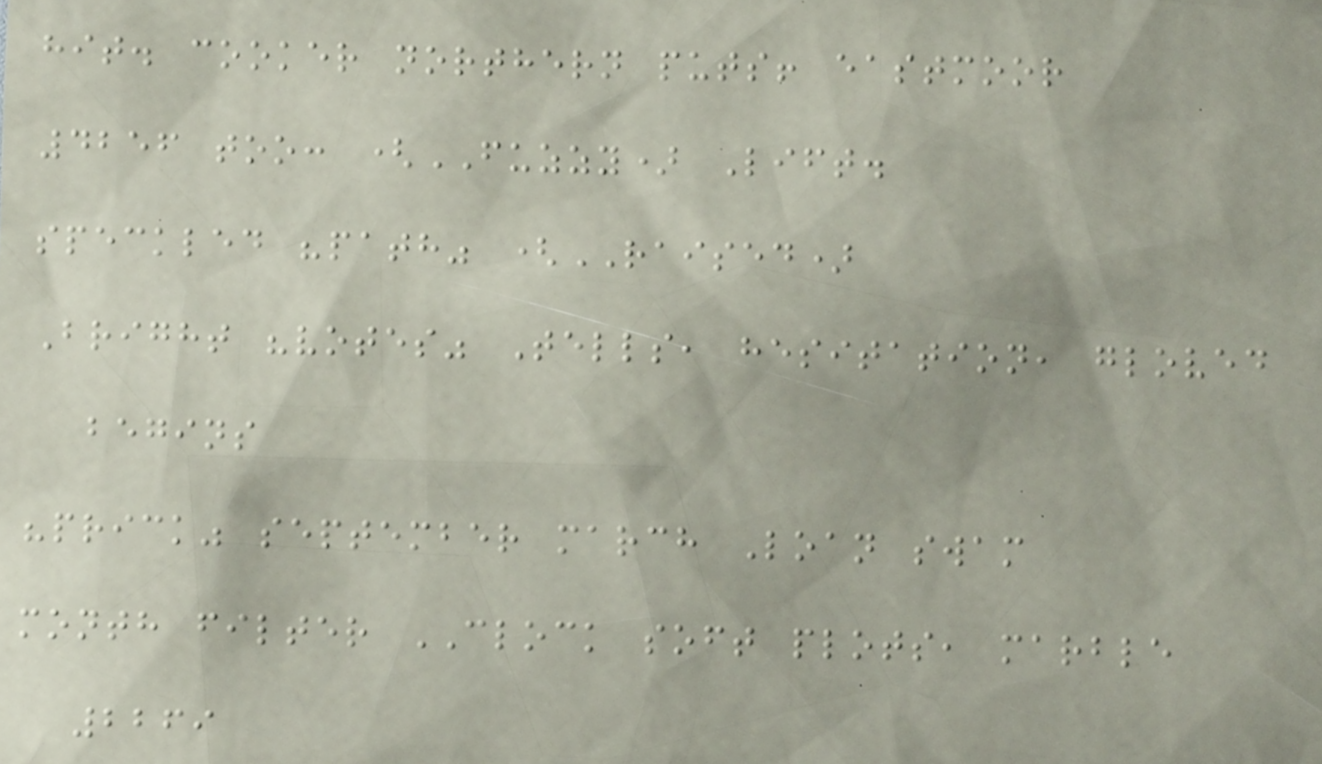hit. cooker northern puts! eastmoor
4256 too: (FUZZY) Lift.
speckled "path" (RAISED)
Bright "votes" Tells, hesitation, gloved
begins
"prick" september march Loan swam
month filter CLOCK soft plots, marble
2269
